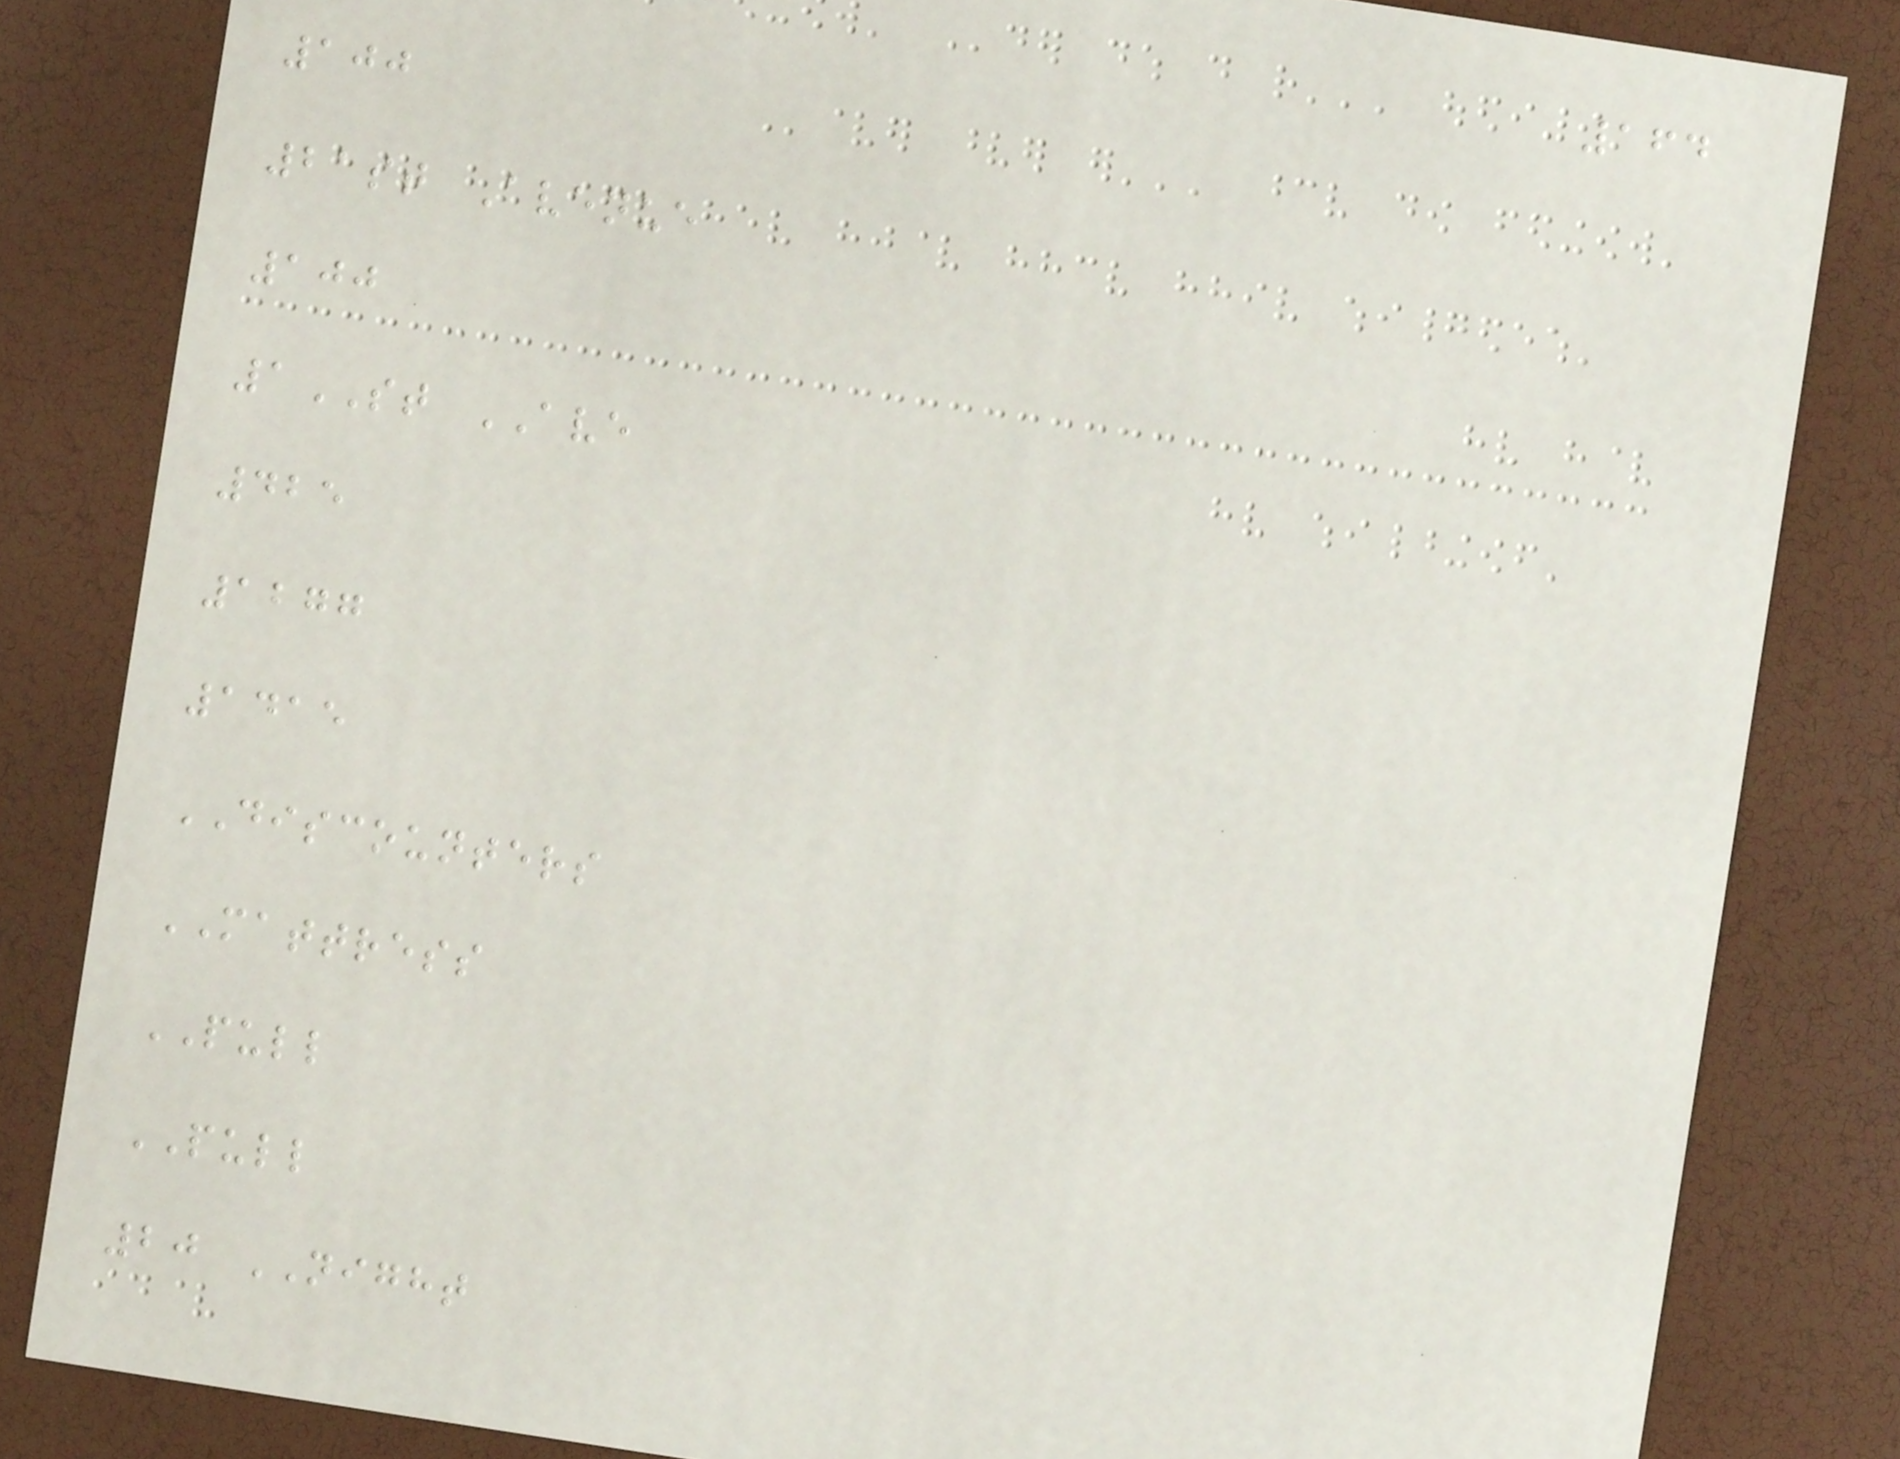164
100
21st Avenue
100
1ST AVE
425
1277
1415
DISCOUNTERS
MATTRESS
PULL
PULL
20 NIGHT
